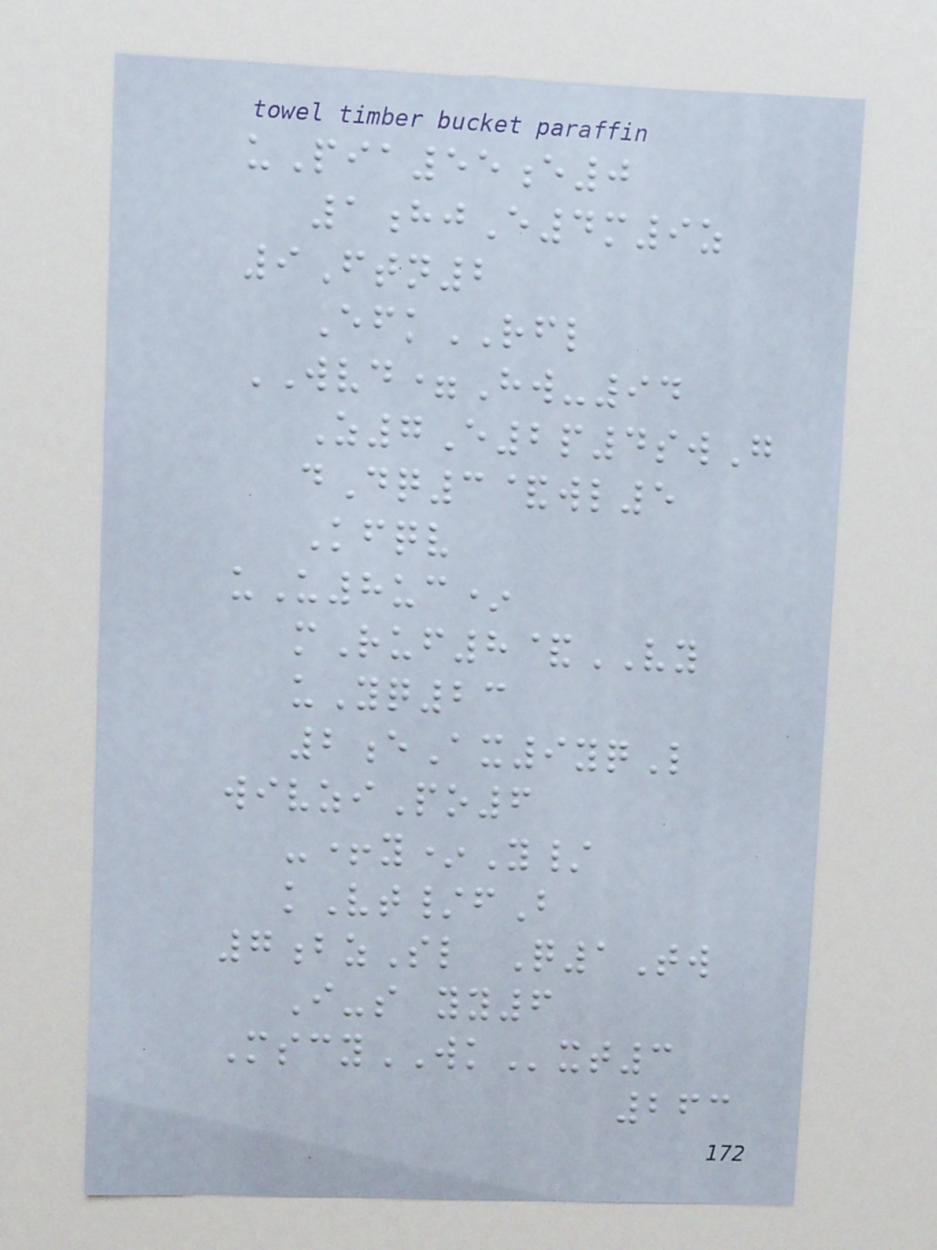uPia55e0
1hjE4m9z
9Ftn2
EfkRFL
WVD=Hw-94
Z7E2p4swG
dDq3&wl5
Kfqv
uU8uc*
mRuf8&VY
uYq23
2eAx9yqL
wivziPo6
-+y*Y/
kVt/fB
7bzSl Q1Tw
I-s yy6
MscyWKxt3
263
